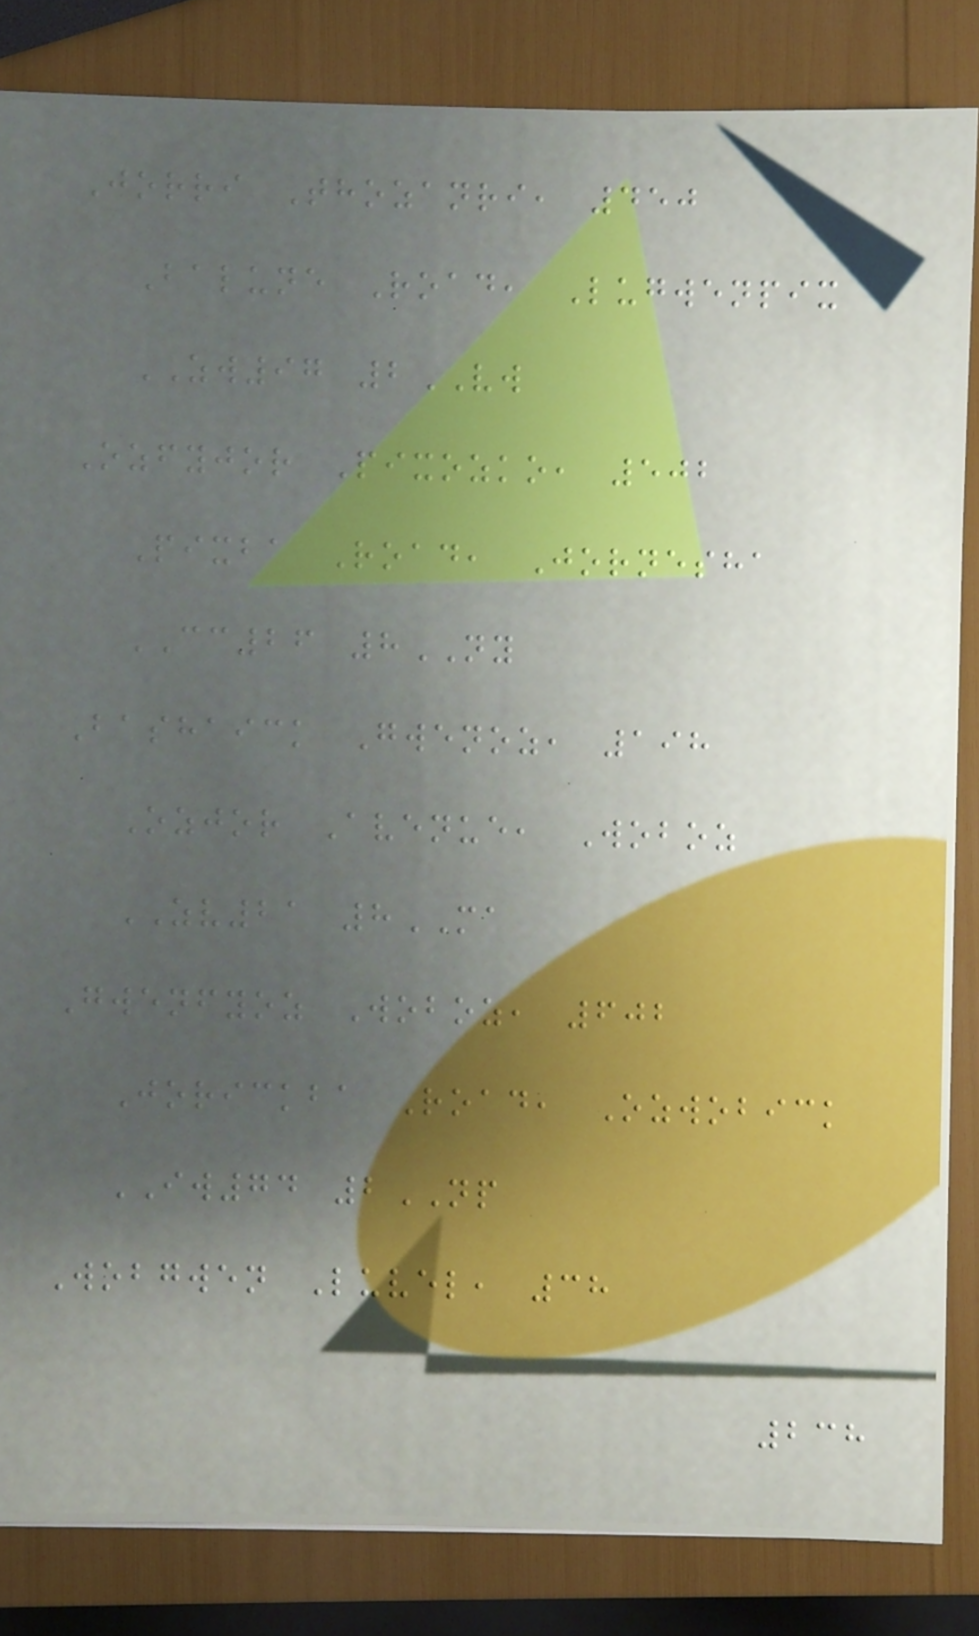Jorri Thozanri, 450
Balune Road, Lugwenpix
ZW97 2VW
Ozfyjor Pixozko, 502
Pixba Road, Jornesha
CC26 8NY
Bashaick Gwenoz, 198
Ozjor Avenue, Woboz
ZV21 8MA
Gwenfyoz Woboz, 602
Jorickba Road, Ozwobick
IW74 2NP
Wobgwen Luvel, 38
238
